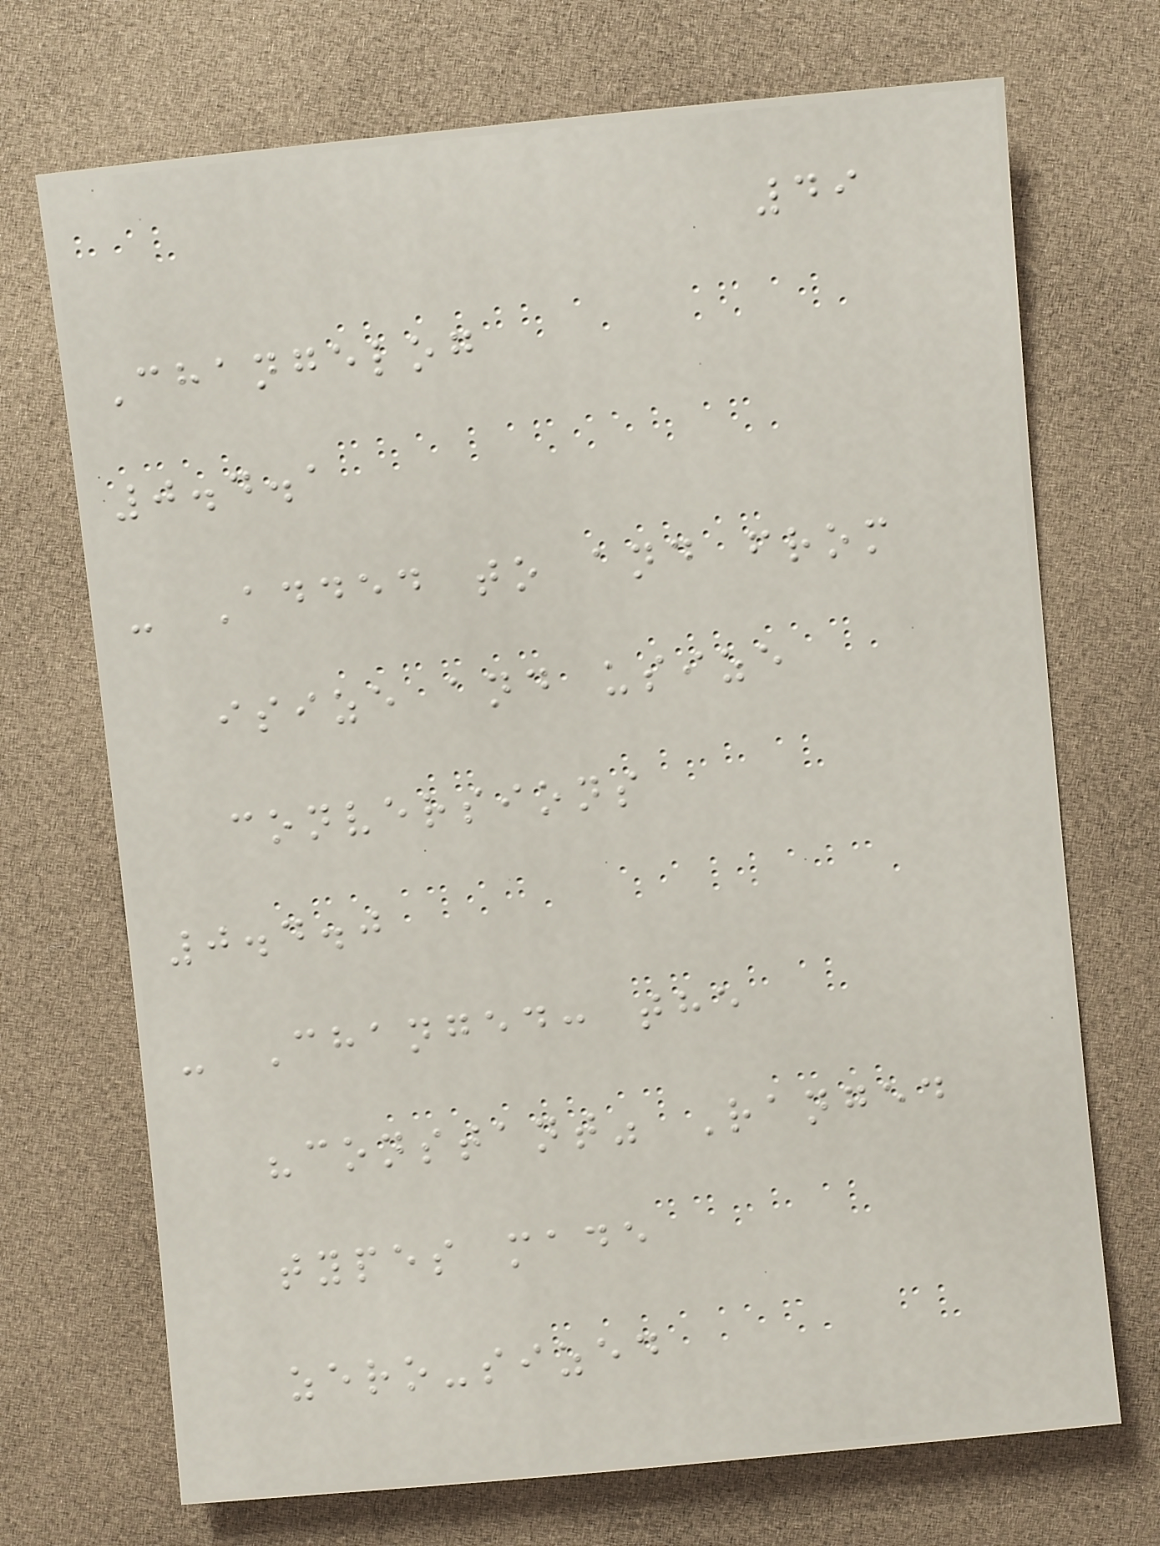49
Changelog
0.4.1
- Added to and from
isize and usize
conversions
0.4.0
- Changed: the
"constant" Ranged
types made
zero-sized
